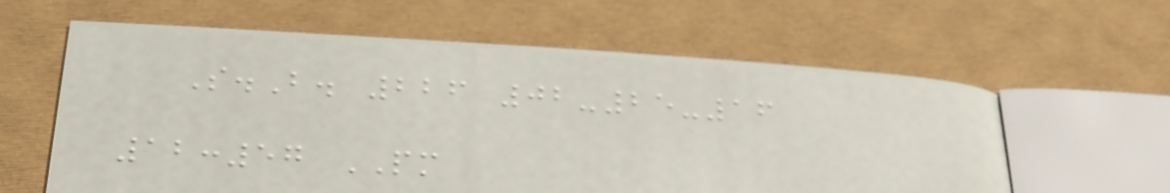S.B. 226 02-25-16
12:57 PM
